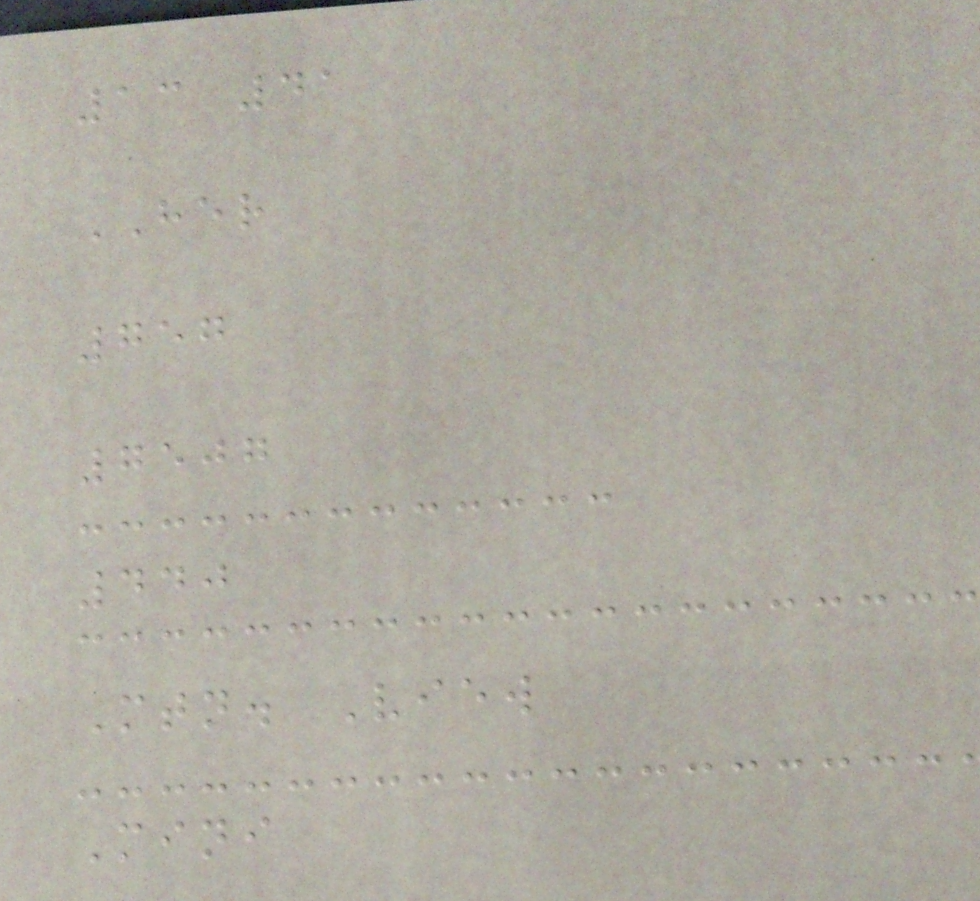13 41
HER
757
7507
440
Mtn. View
Mini
